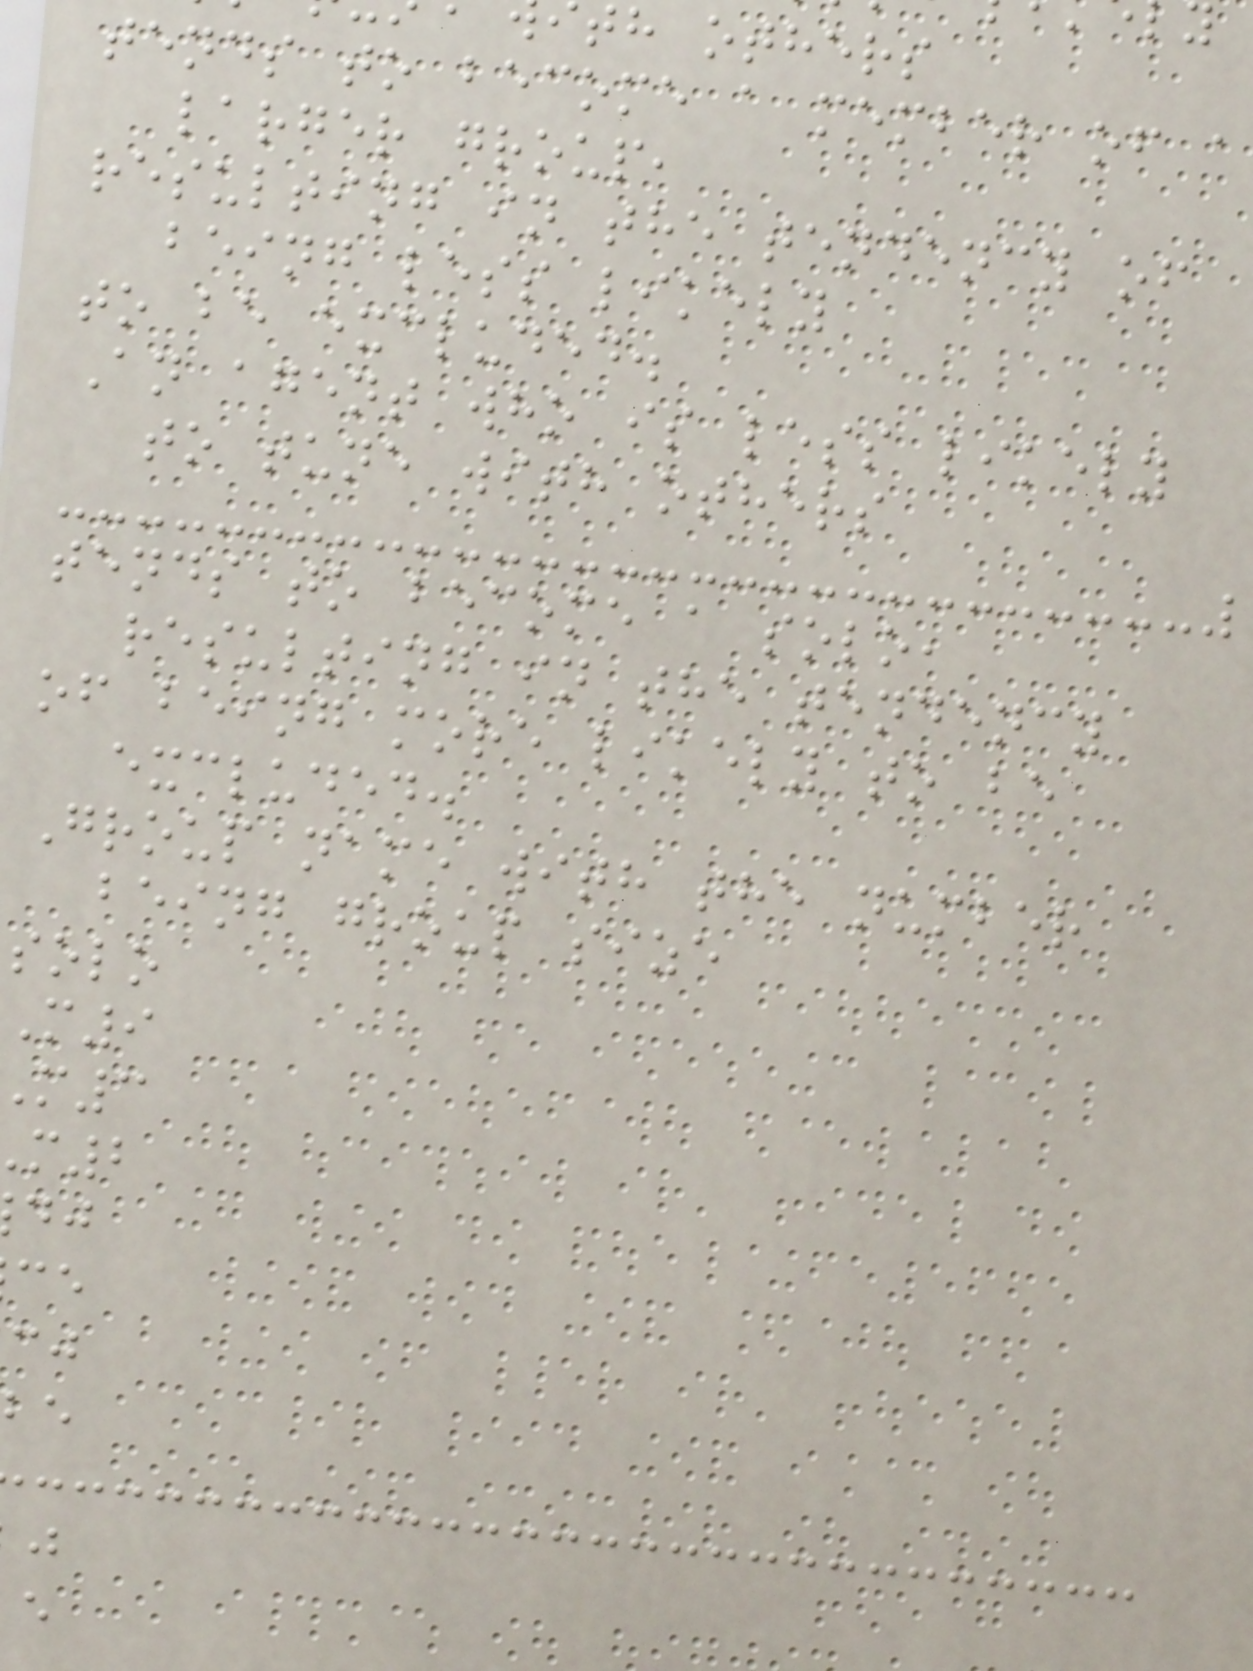th others
tends to become a member of a
larger group,
resulting in the tendency of
being less likely
to be excluded.
An agent who is less likely
to tune with others
tends to become a solo,
resulting in the tendency
of being more likely to be
excluded.
Group name with the number
being group size
solo
M9
